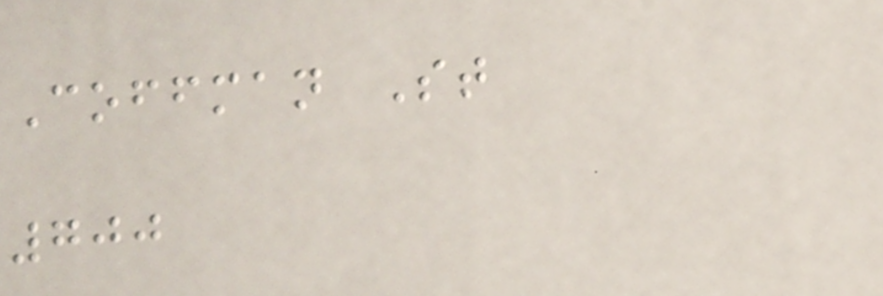Coffman St
700
